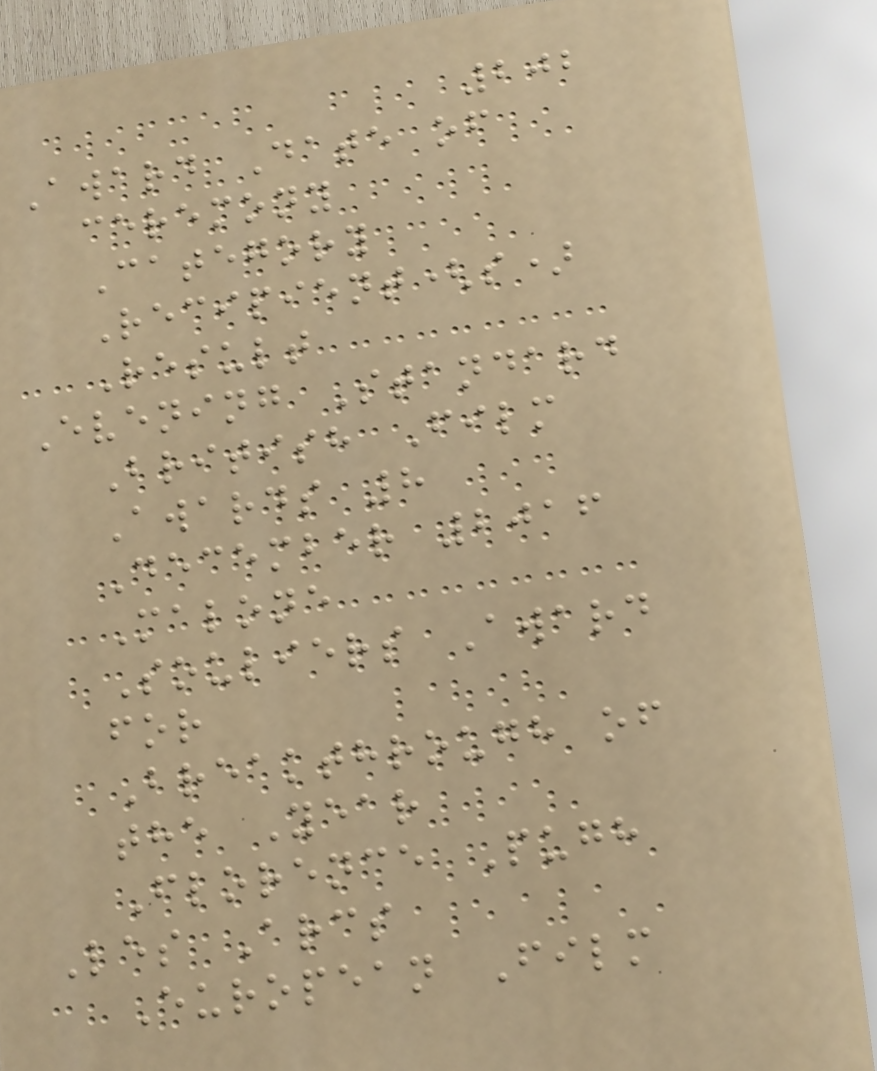202
Award Date of
ceremony
Category
Recipient(s)
Result
Evening Standard
British Film
Awards 8
December 2016
Malone
Souliers Award
for
Breakthrough of
the Year
Florence Pugh
Les Arcs
European Film
